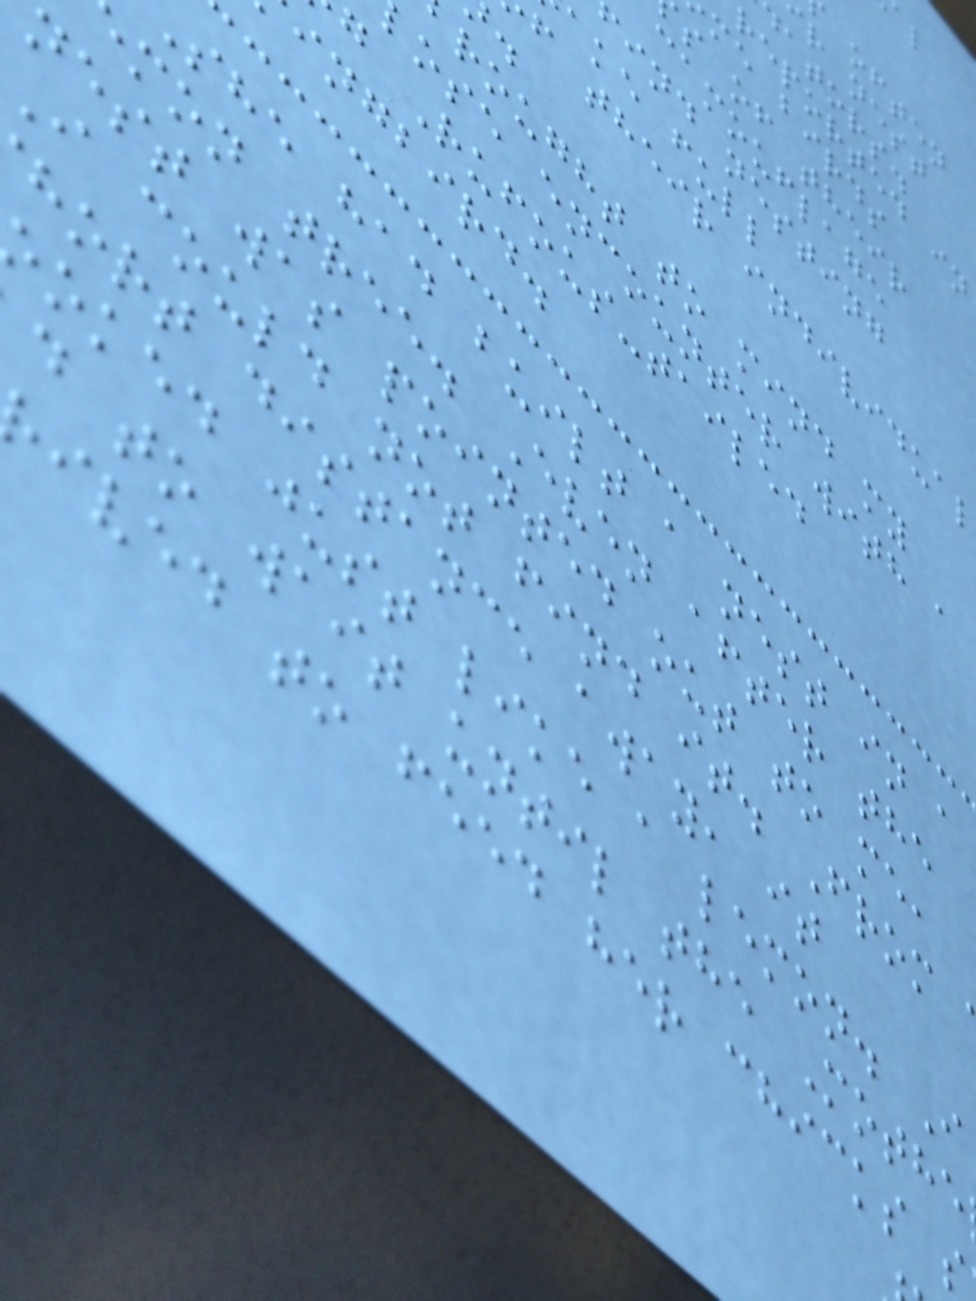reported in
me birds
s of their
camouflage
ind nesting
ake full
f their individual
rought to mind my
ose encounter with a
g Rufous-tailed
ingbird.
she had built a nest in a
mon tree. Even after the
nest was pointed out to me,
i could not find it. From
hort distance away, it
oked just like a lemon. I
d to wait until the Mothe
ived to feed her chicks s
